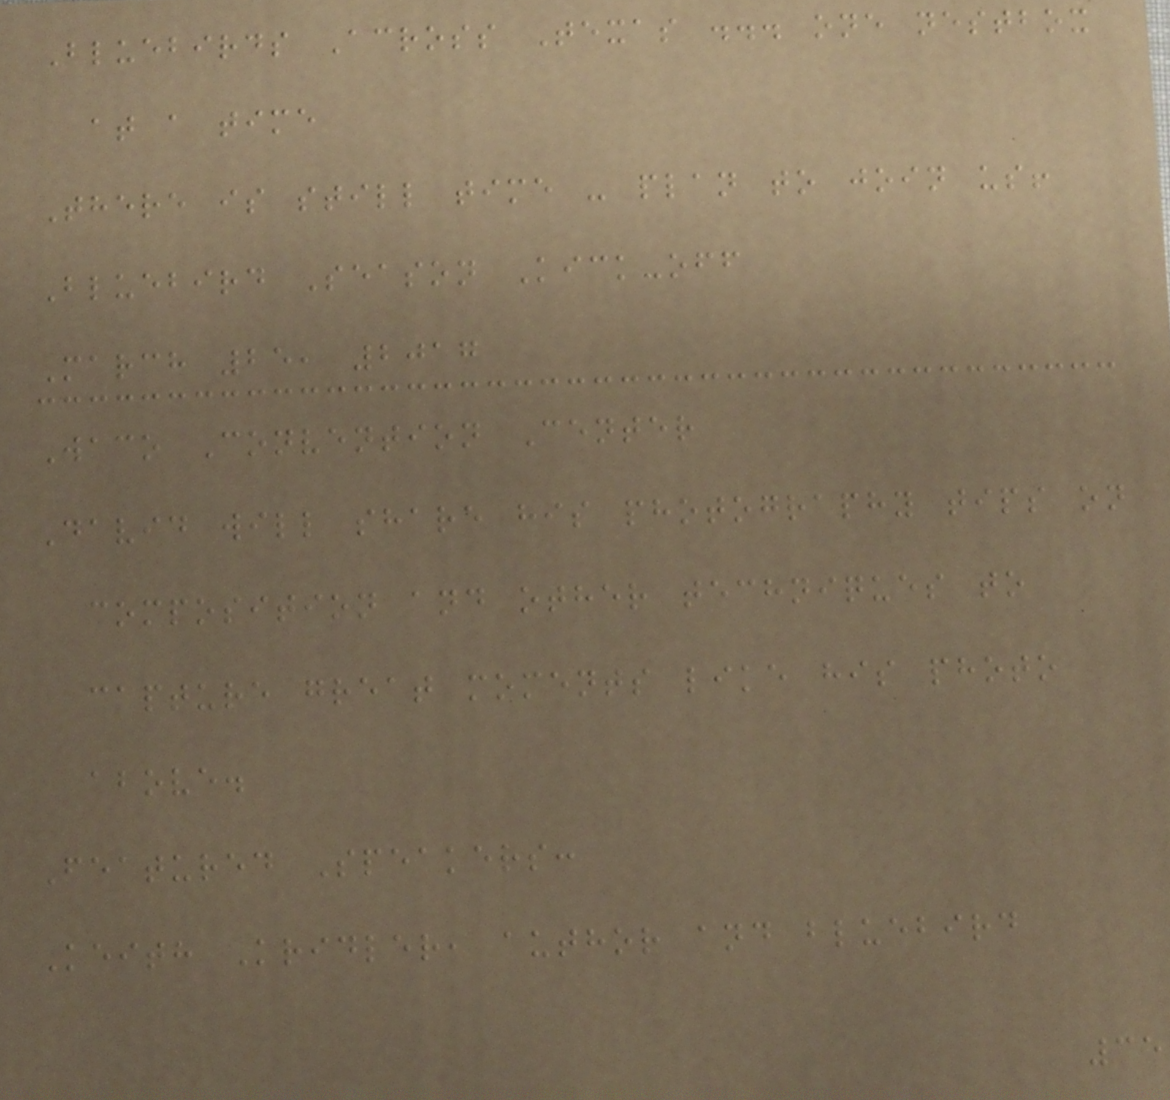Bluebirds Across Texas ... one nestbox
at a time
There is still time - plan to join us!
Bluebird Season Kick-off
March 25, 2017
Waco Convention Center
David will share his photography tips on
composition and other techniques to
capture great moments like his photo
above.
Featured Speakers:
Keith Kridler, author and bluebird
35
